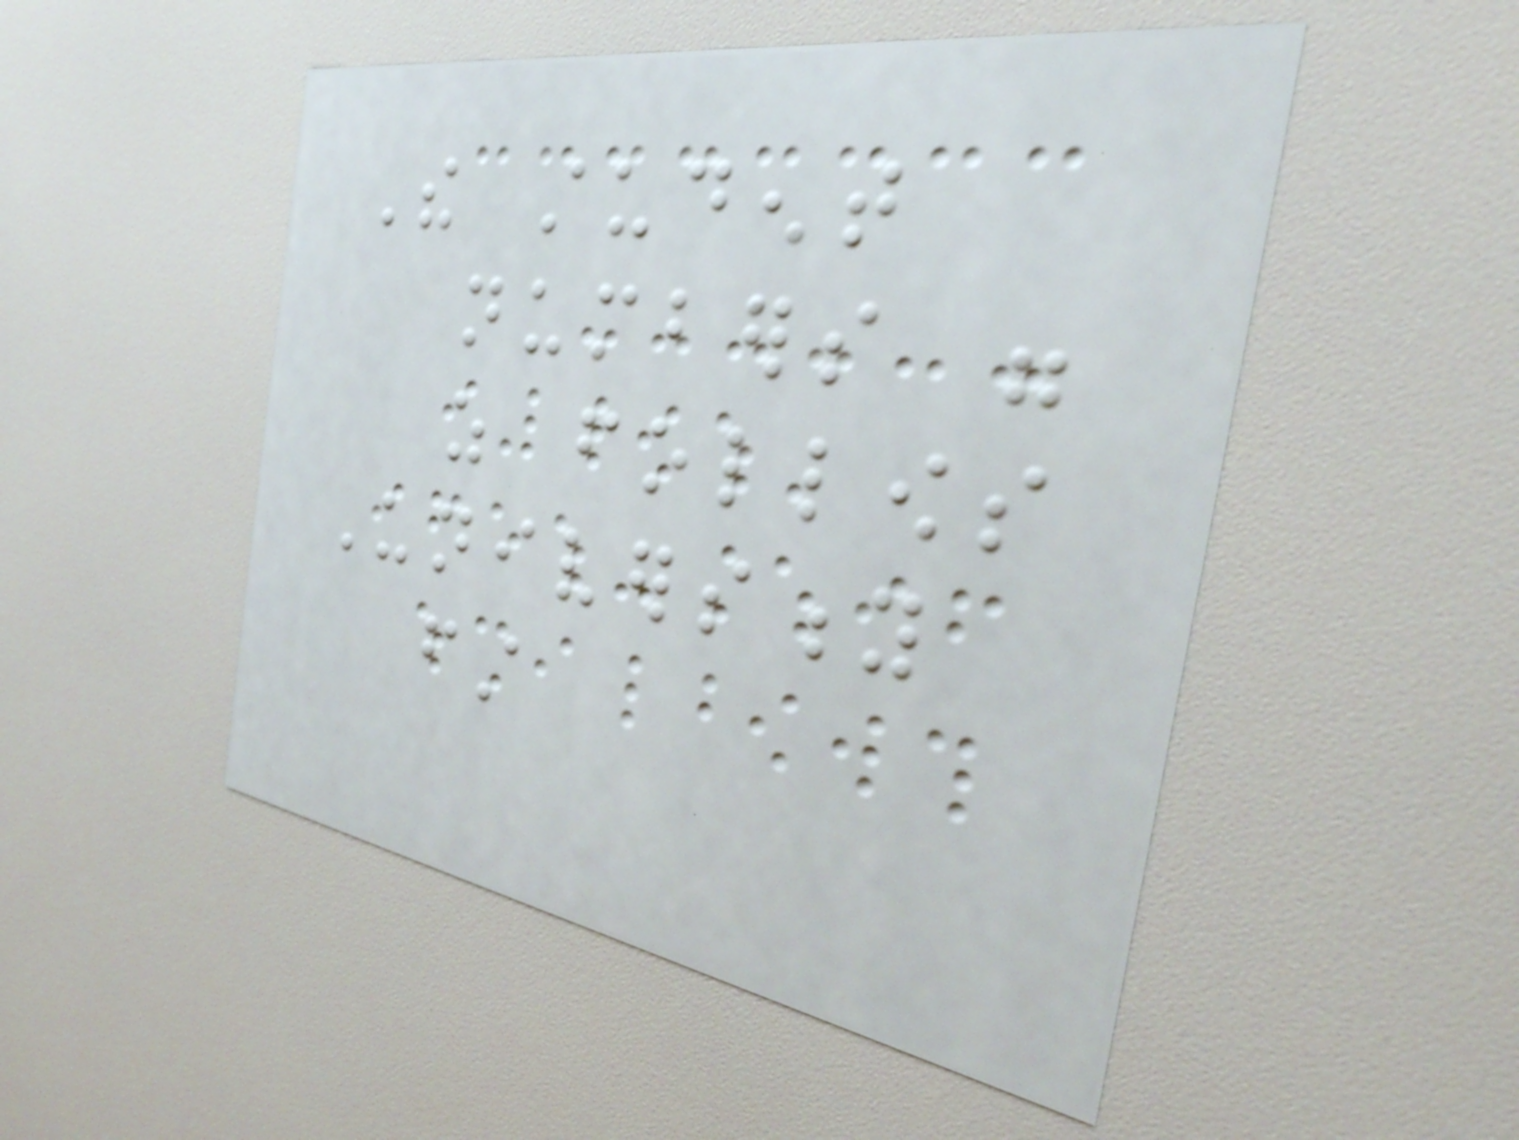The student
numbers were
as follows
University
first
